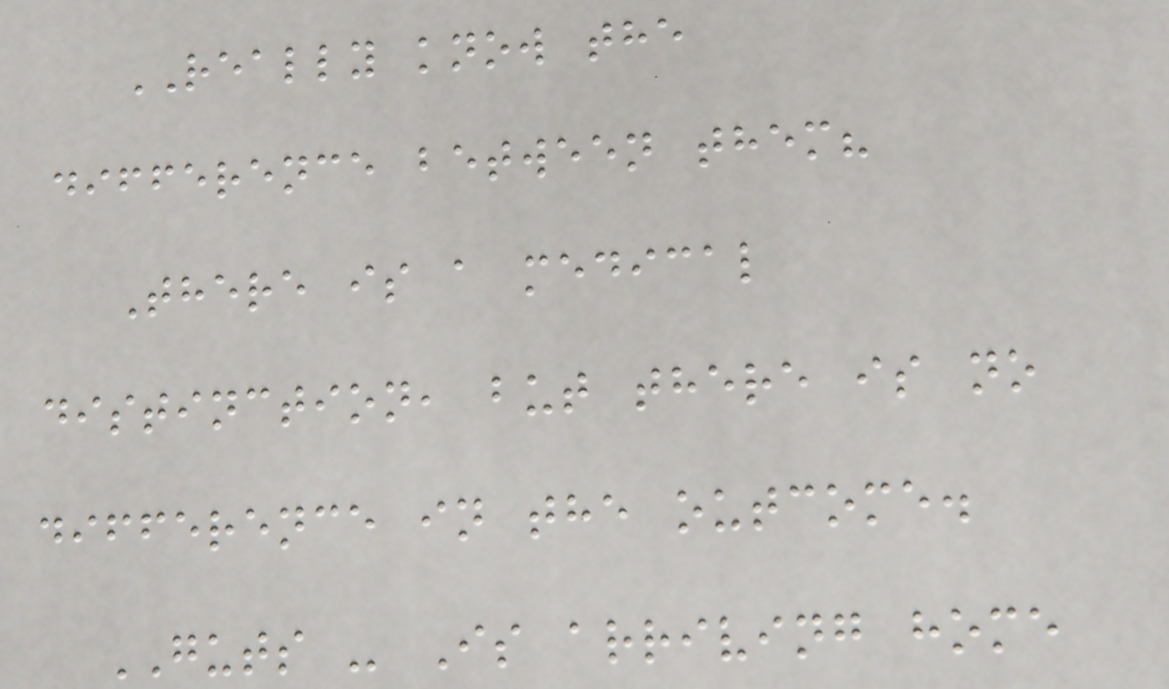REALLY know the
difference between them?
There is a medical
distinction, but there is no
difference in the outcome.
GUTS - Is arriving home
